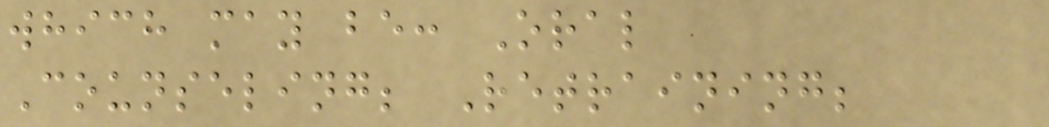which may be: Oral
Counseling; Retraining;
